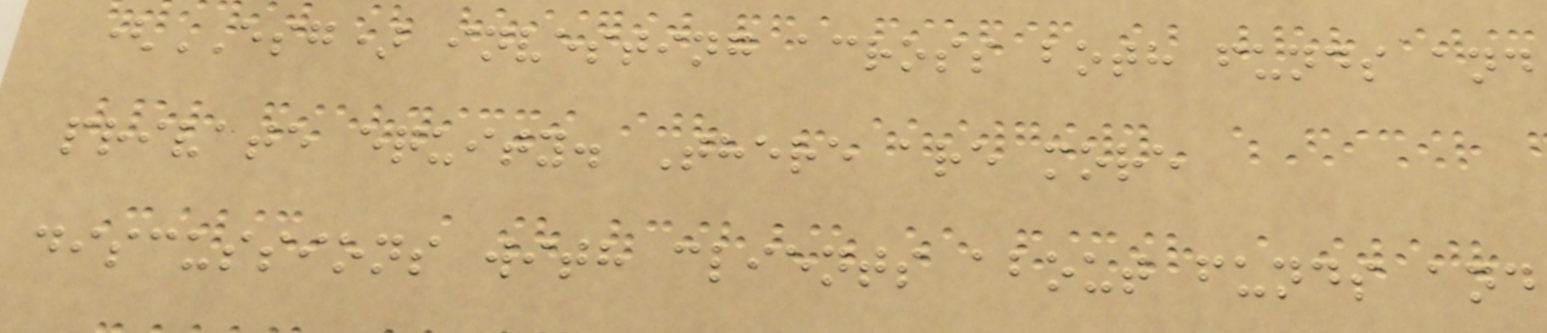(ESG) investing across both funds and
private equity. There are more
discussions with clients about funds and
